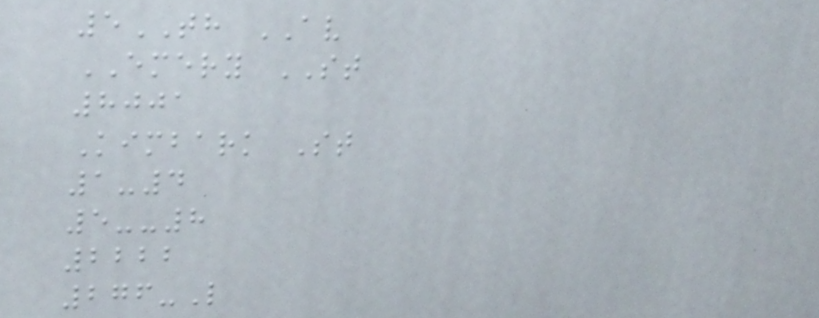5TH AV
EMERY ST
8001
Kimbark St
1-4
5--8
2222
276-L
